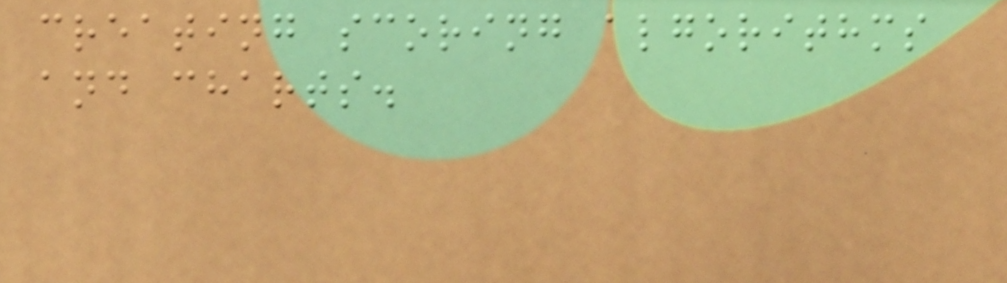creating scoring algorithms
and charts.
